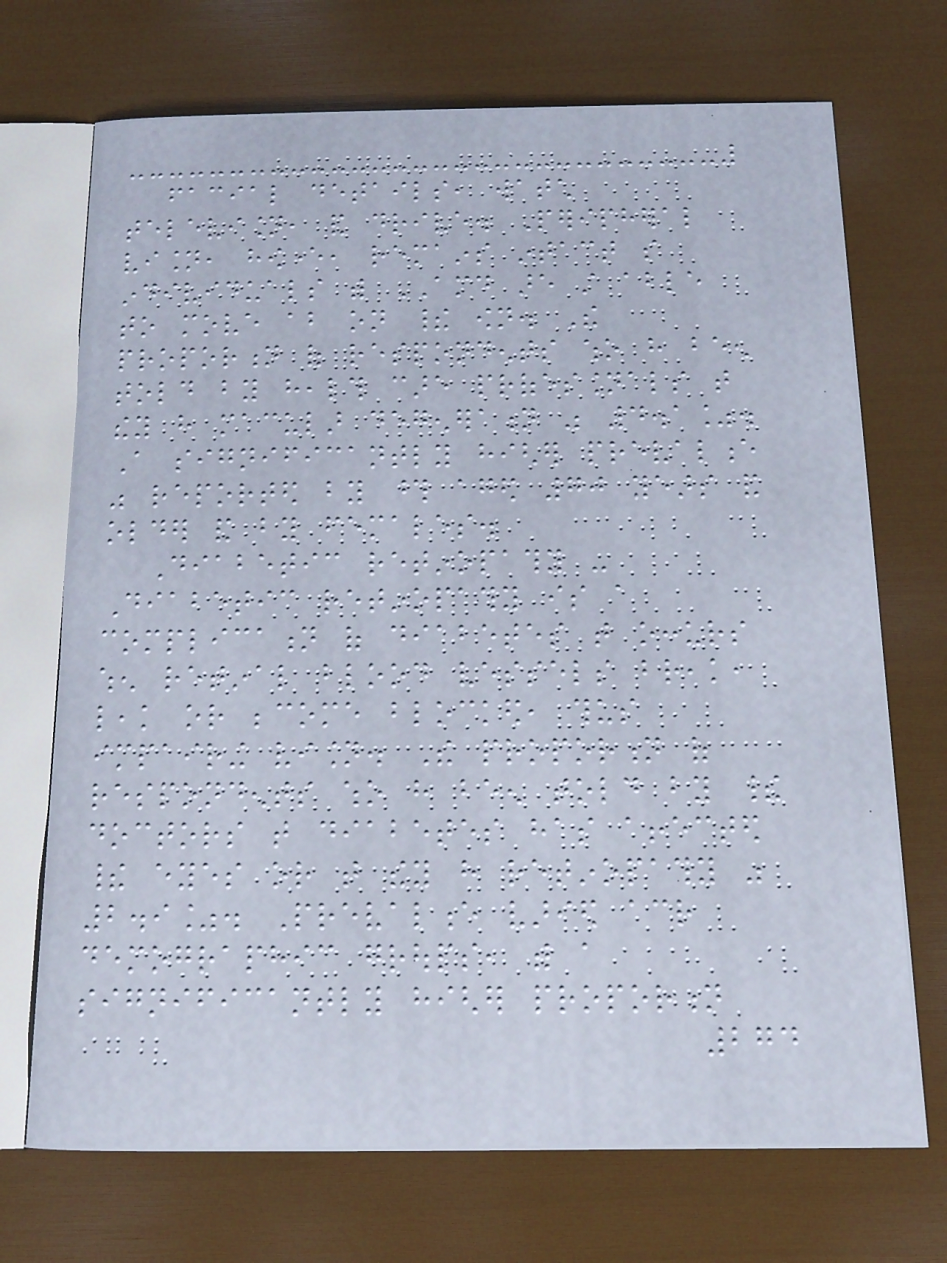facial details, watch
television, and drive. Peripheral
vision, however, remains intact so
individuals with AMD are still able
to move about on their own. The
proportion of respondents who have been
told by health care professionals that
they have macular degeneration was 4.1%.
A significantly higher prevalence
was reported by those aged 70 years and
older and by females.
Diabetic retinopathy -
Diabetic retinopathy is a
complication of diabetes that occurs
when retinal blood vessels break,
leak or become blocked, thus
impairing vision. The proportion of
respondents who have been told by their
doctors that diabetes has affected
their eyes or that they have retinopathy was
2.9%. Prevalence varied across
demographic groups, with a
significantly higher proportion
274
